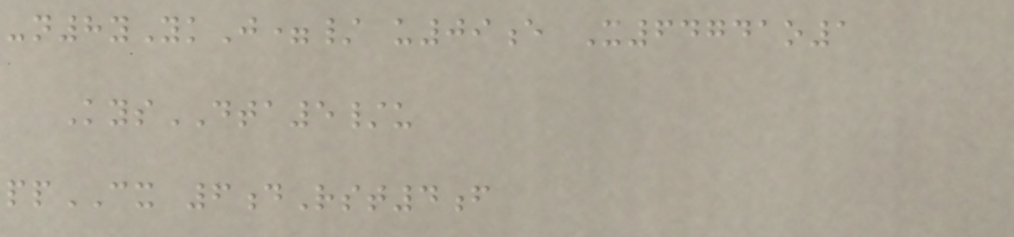-n8yYkJ=/ u09e X64741o1
KysDTA5/u
ppCX 6dRst4f
